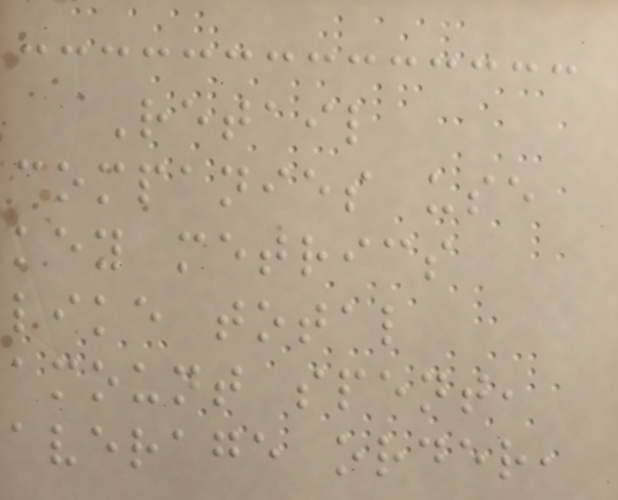Retail
companies use
key metrics
like total
amount spent,
average order,
